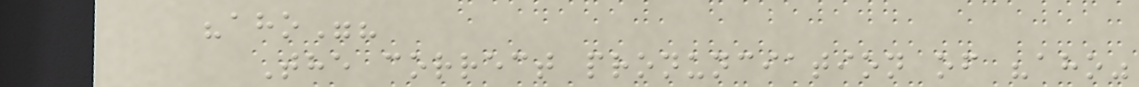"aho"?
The correct pronunciation of "aho"
